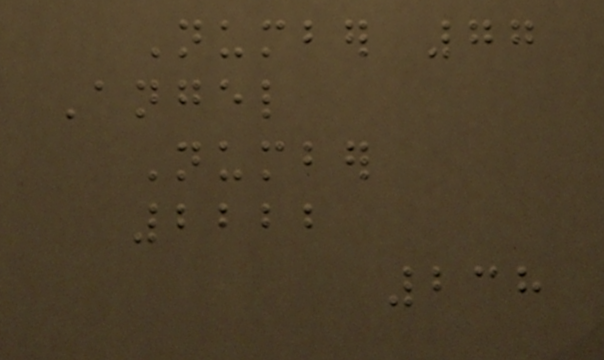Number 77
Angel
Number
2222
238
